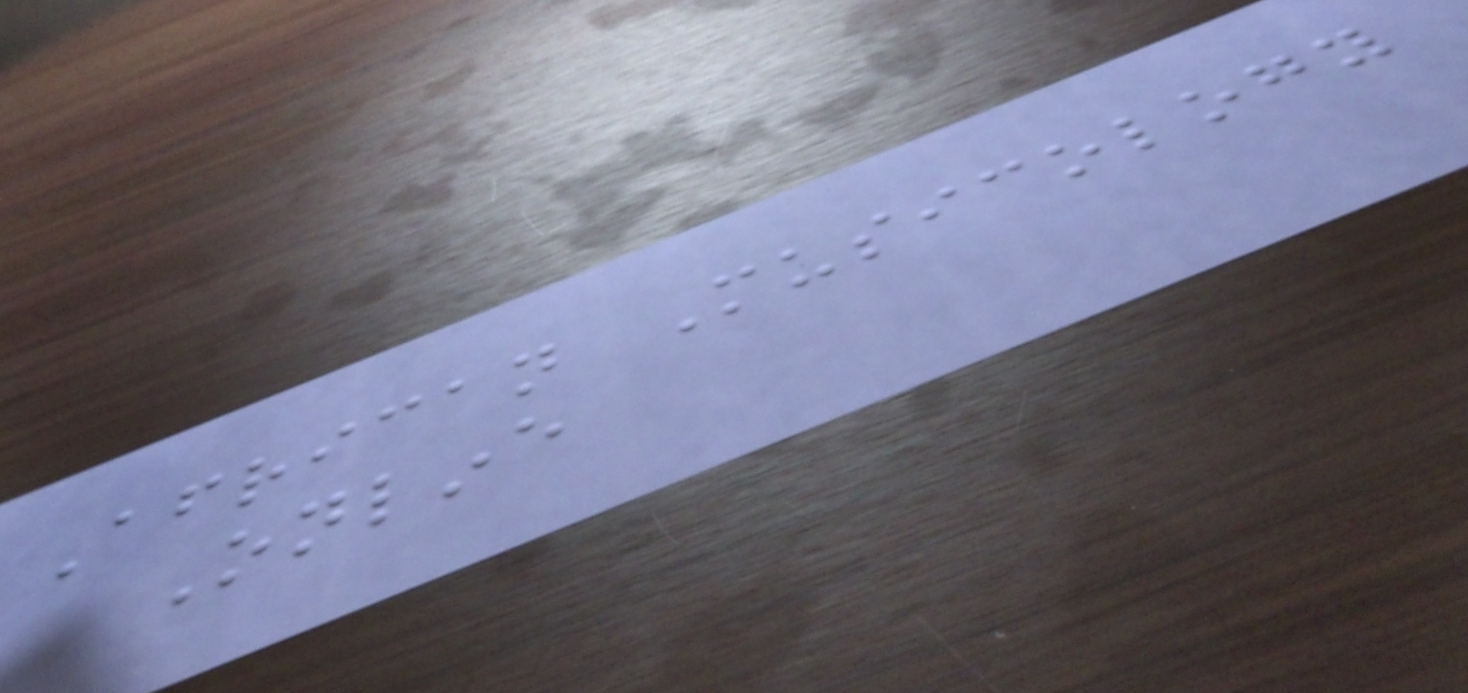African Musicology
Online
